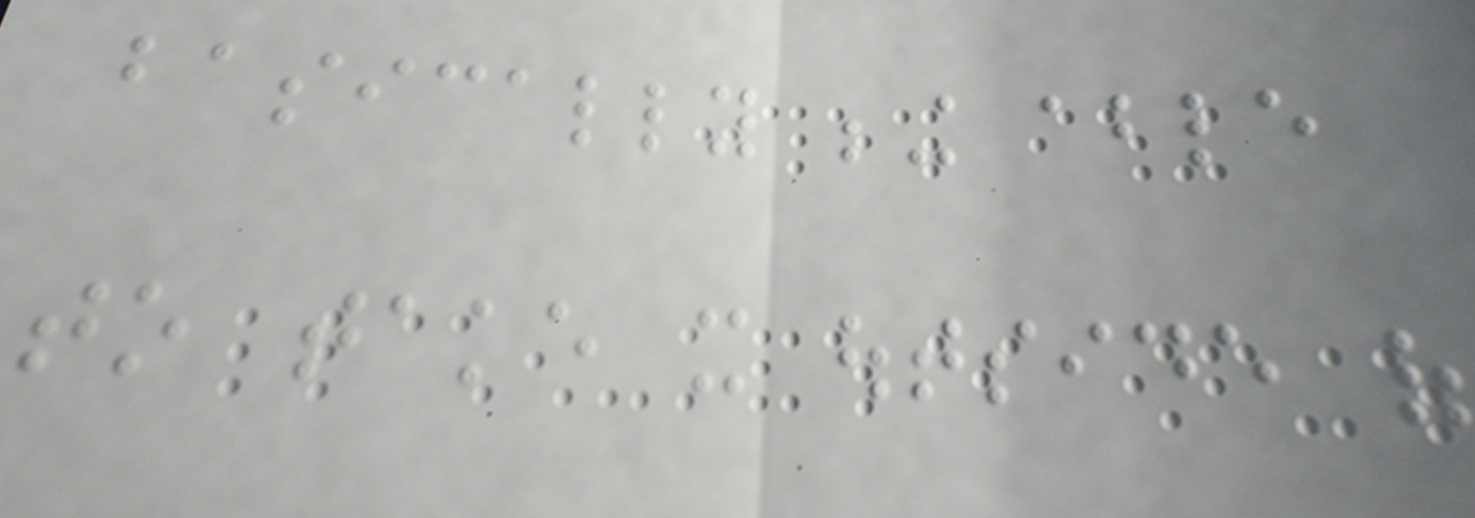basically being able
to take it outside of
